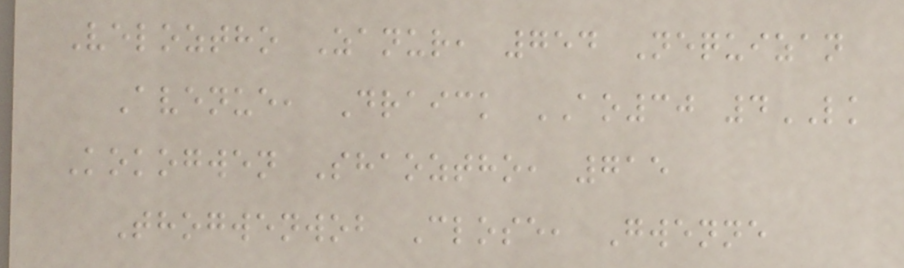Veloztho Zanur, 754 Nequizan
Avenue, Draick AO30 4LK
Kokogwen Shaoztho, 715
Thogwenwob Close, Gwenne
